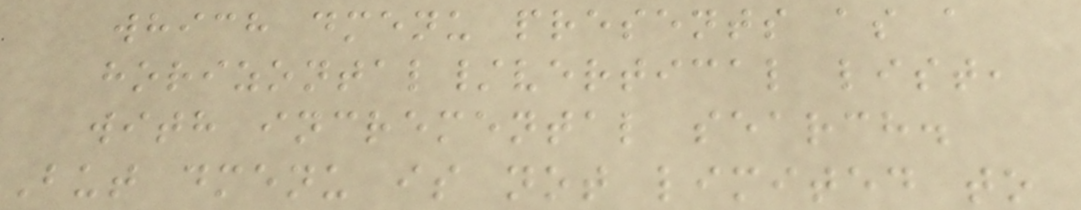which dmenu presents as a
horizontal/vertical list,
with incremental search.
But dmenu is not limited to
